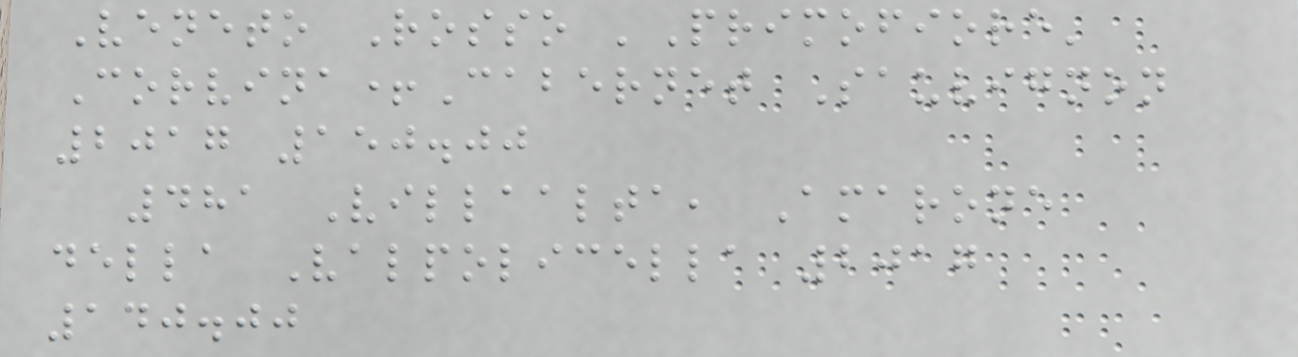Veneto Rosso 'Primofiore'
Corvina+Cabernet Sauvignon
2017 150.00
481 Villaalta, Amarone
della Valpolicella 2017
140.00
